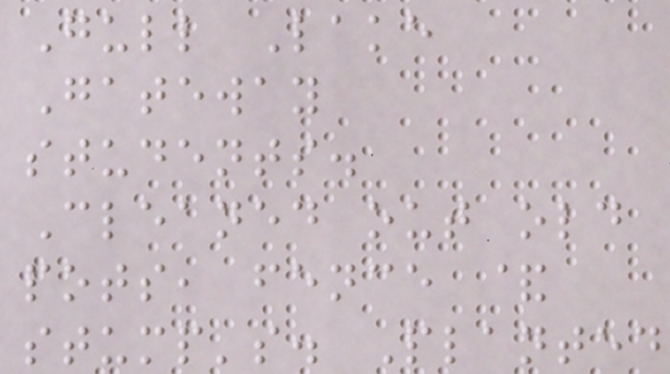Gull Lake
Gateway
students.
Cleaned out old
pots, fence &
stump's. Planted
